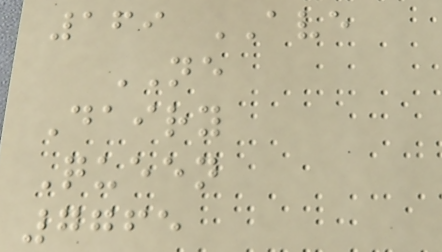169 AVE
NE
Dairy
Queen
7765
